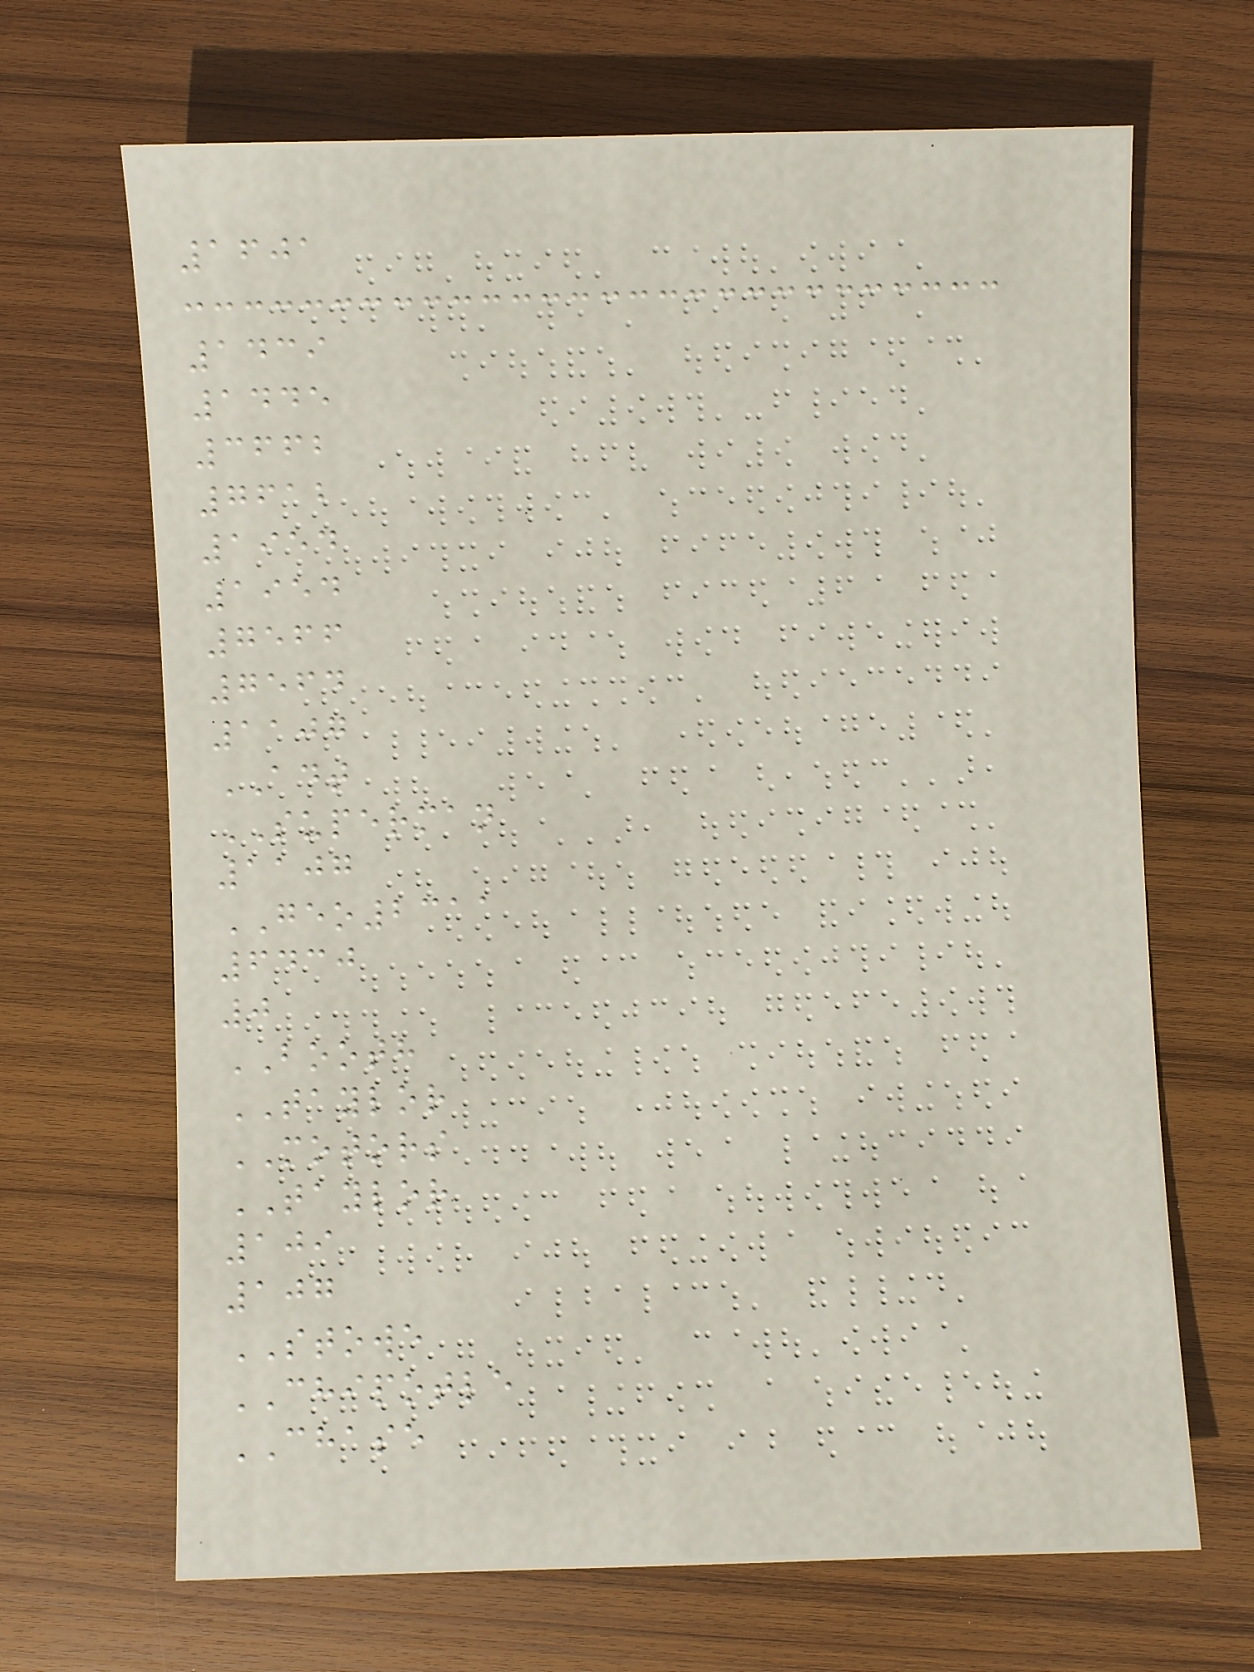1601
1439
1445
3662
7612
1954
1954
7566
7564
1107
ADT
SUPERMAN
1107
GEO2311
6430
0
BOOTH
TAYLOR
MOTORS
TAYLOR
109
107
STOWE
CHIPOTLE
CHASE
